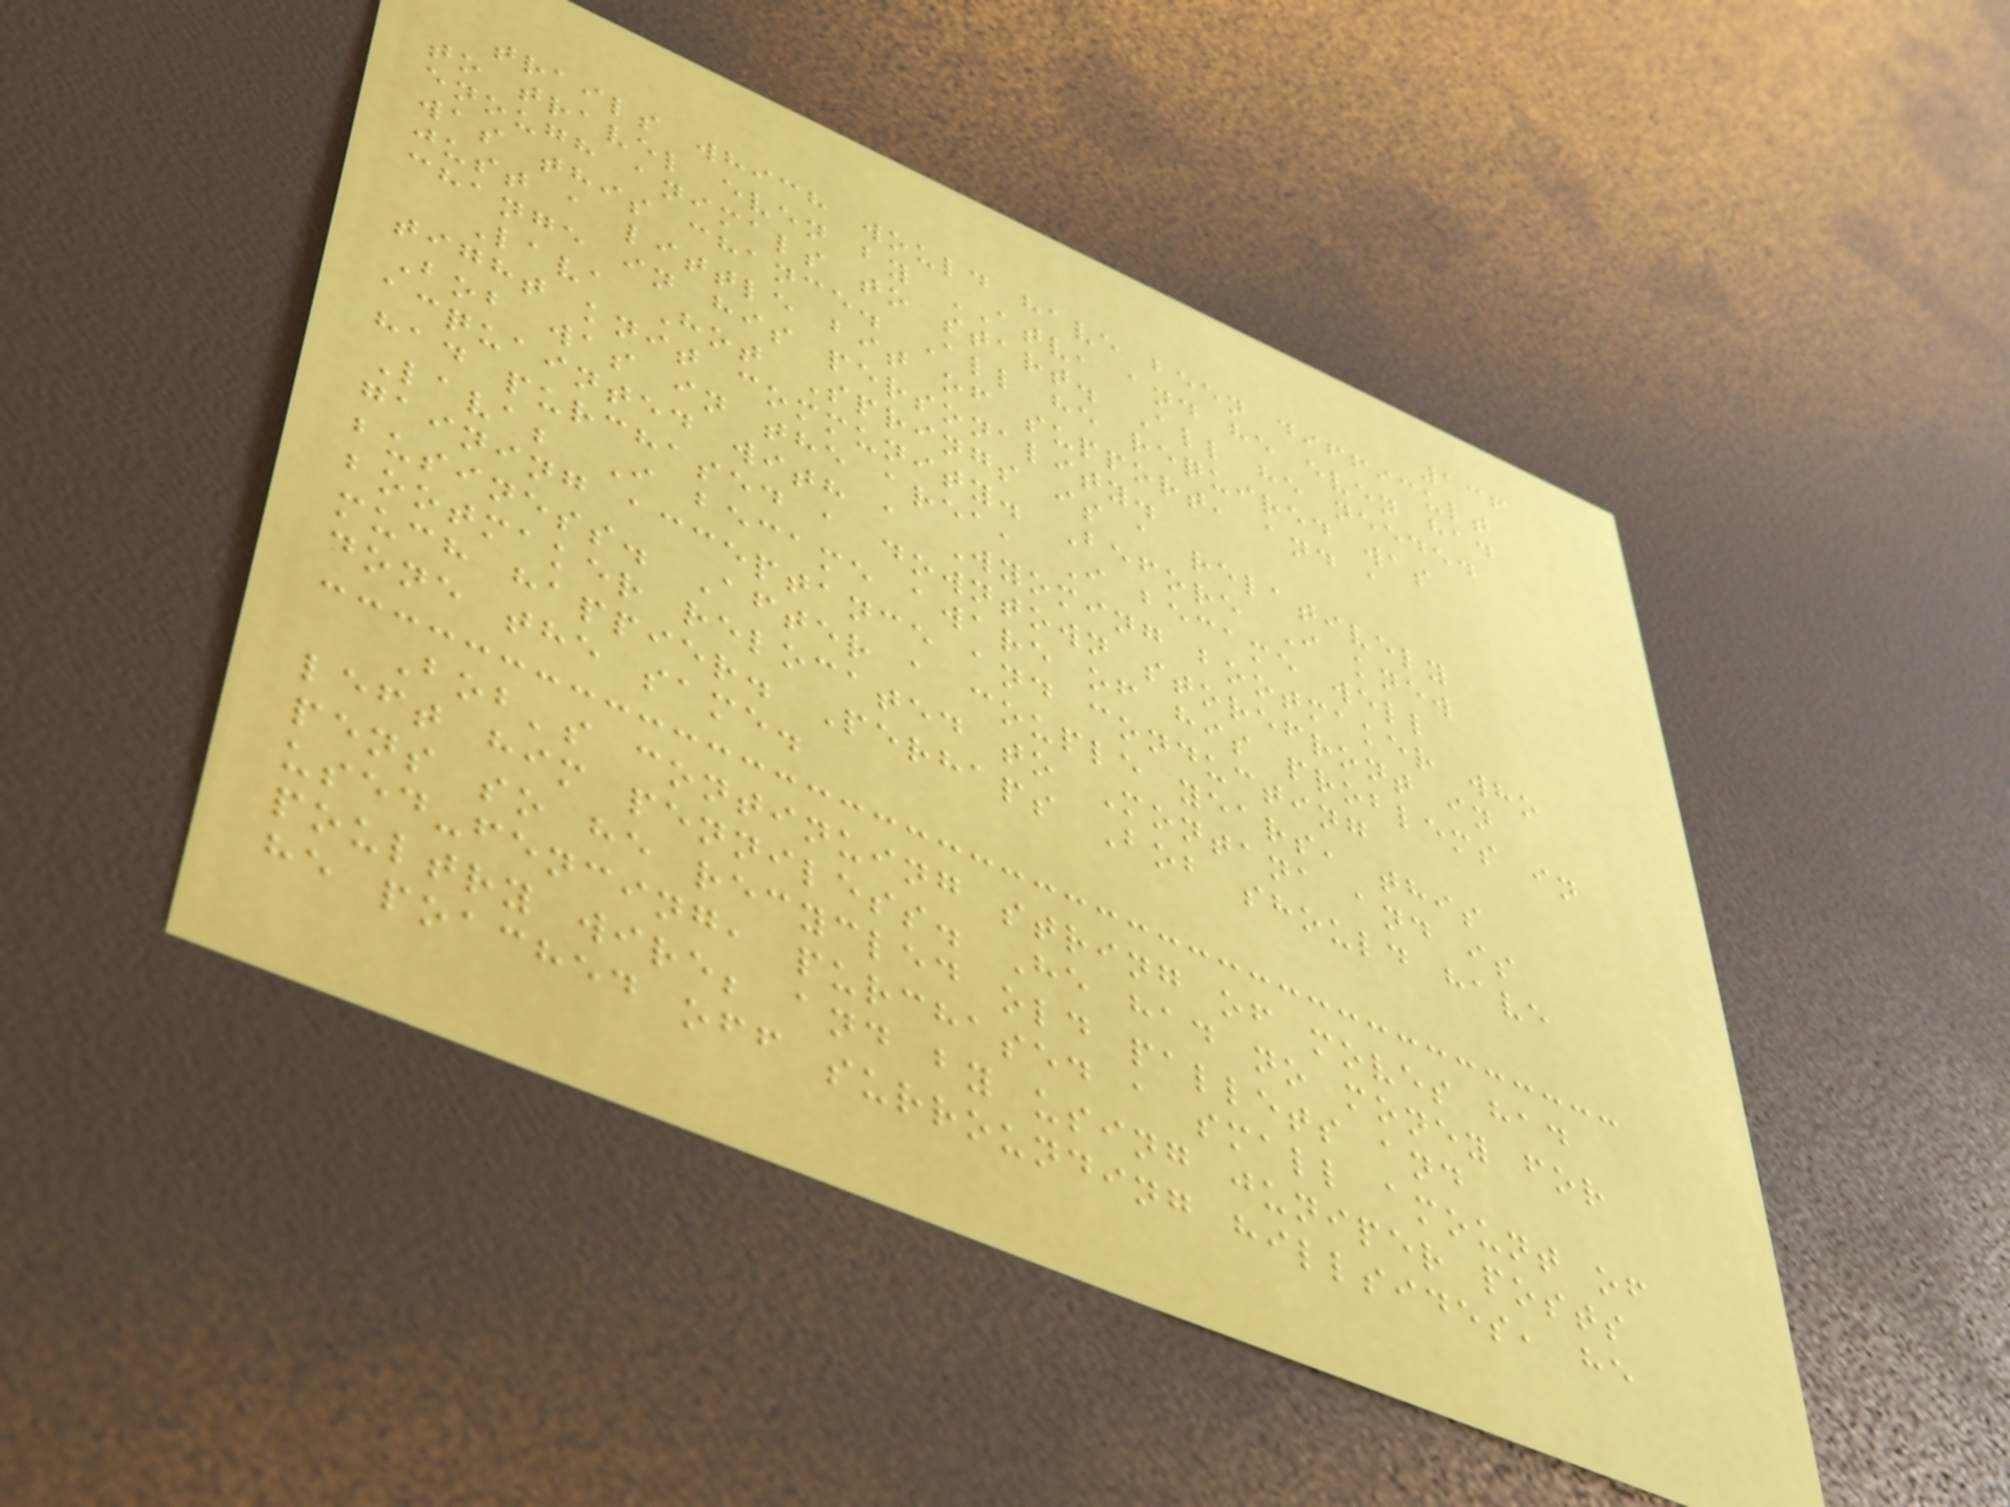136
trails which would have been difficult
to travel even by ATV, and he even had
enough animals to start. All he needed
was this chance. All he required was
just a little bit of support, and a
change in his personality.
Lava Hot Springs is a relatively
tight knit community. Before I knew
Bob was in the area, I became well
acquainted with a Wyoming bootmaker who
had purchased a downtown storefront in
Lava; I became aware of his problems in
gaining acceptance and conducting
business. After a couple years, this
bootmaker relocated to Montana and is
much happier. Perhaps Bob should have
done the same.
Bob's continuing string of moves had
left him penniless. He had no money for
pens so he recycled old pallets and
used-fencing, purchased a small amount of
poultry wire; and by using juniper posts
he poached off surrounding hillsides, he
